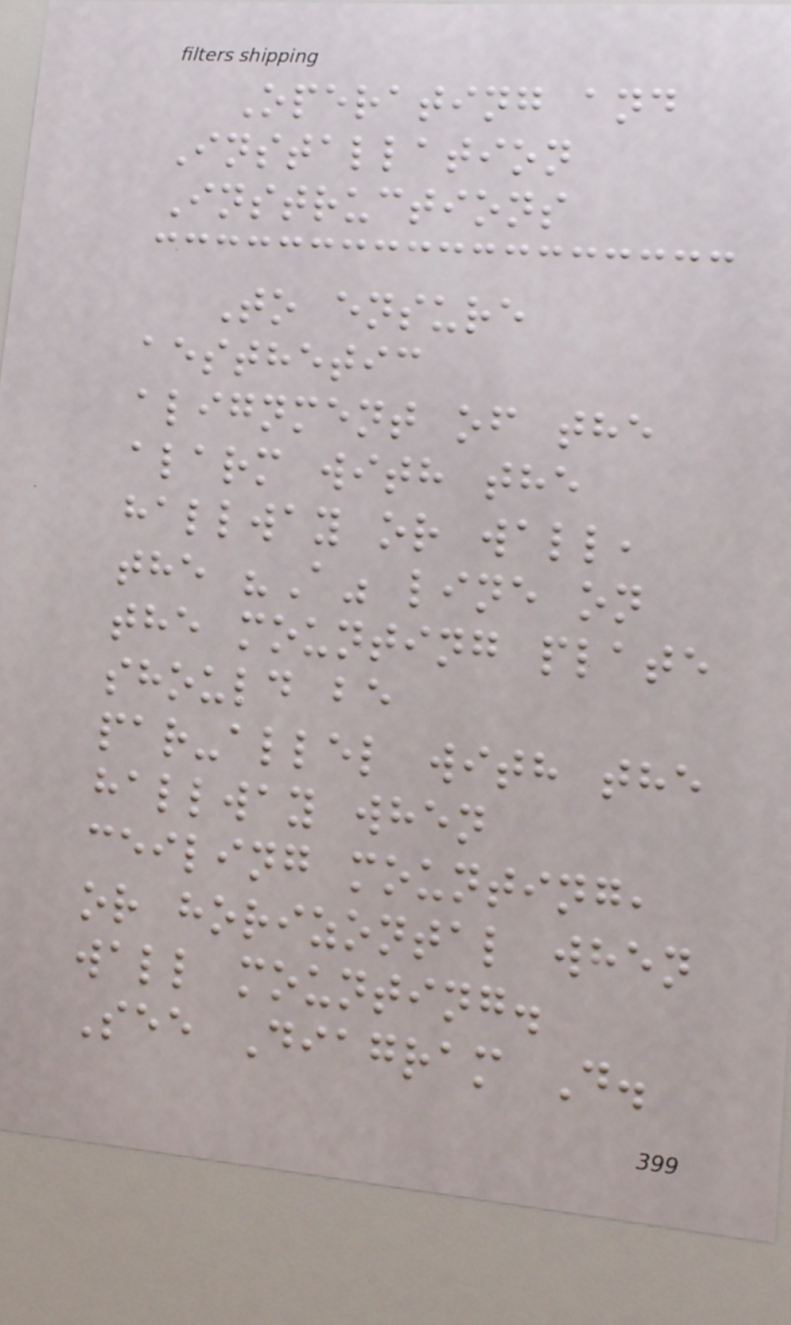Operating and
Installation
Instructions
To ensure
aesthetic
alignment of the
alarm with the
hallway or wall,
the "A" line on
the mounting plate
should be
par-allel with the
hallway when
ceiling mounting,
or horizontal when
wall mounting.
See Diagram D.
